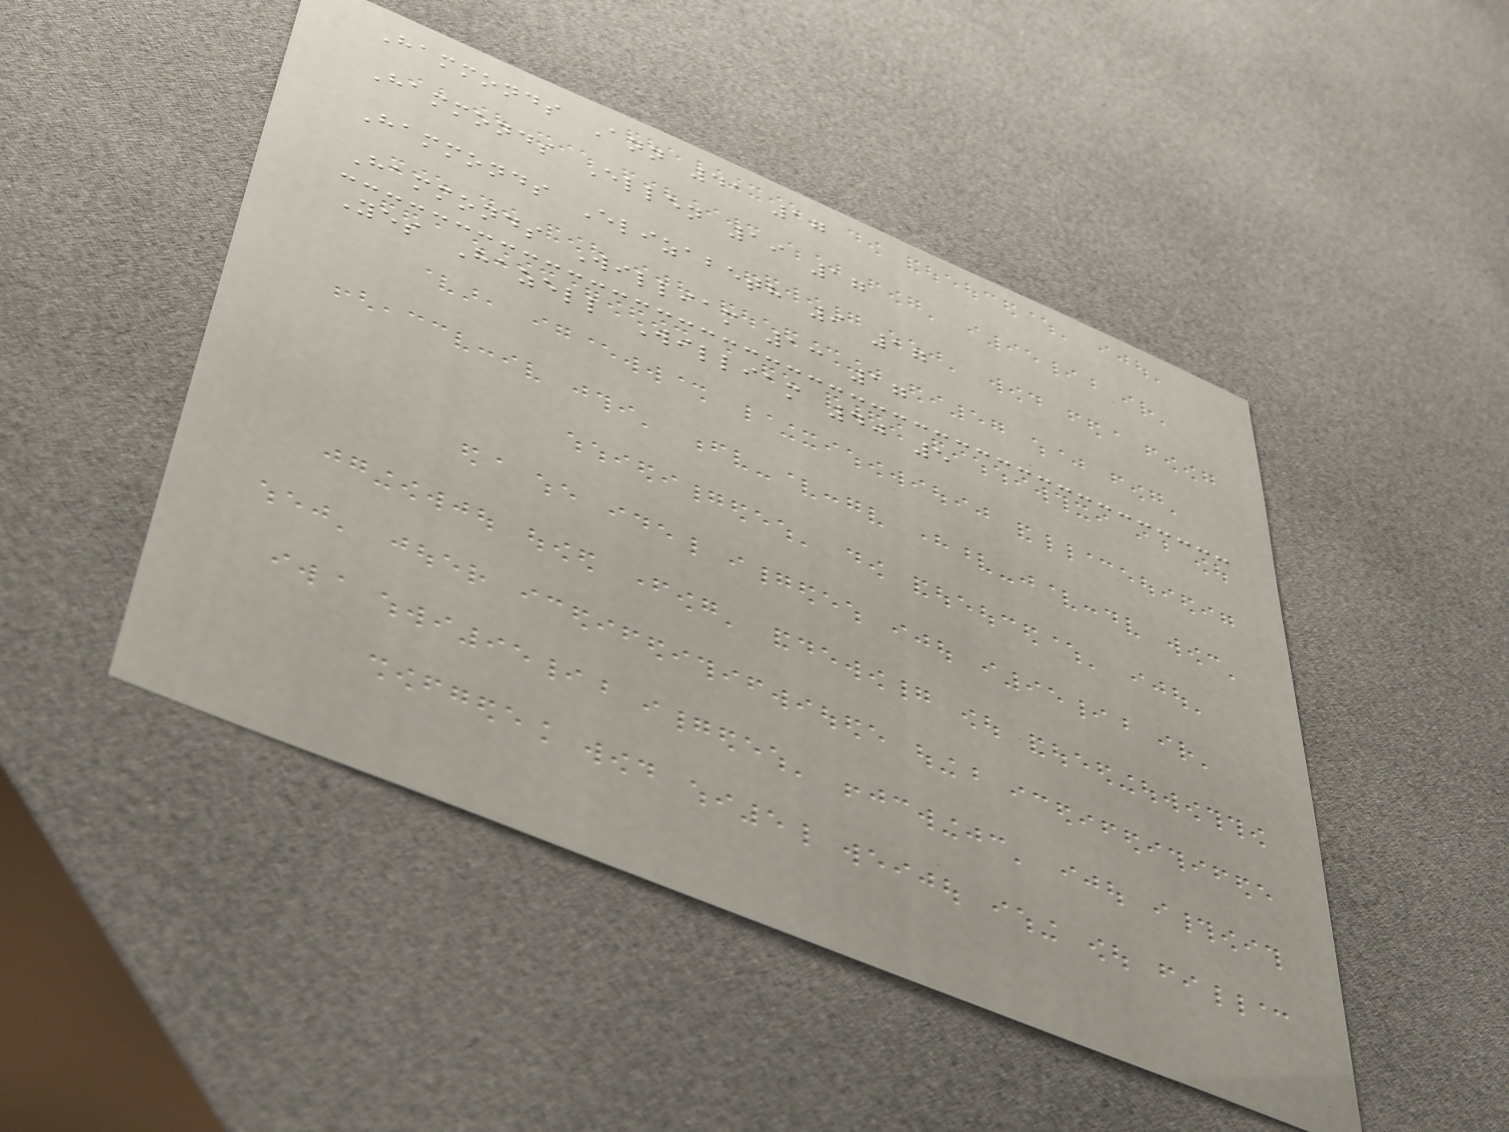Hammonds Ann 41 17
Hammonds Ellen 19 17
Hammonds Elizabeth 9 17
Hammonds William 13 17
Yes Hazell William 40 5
